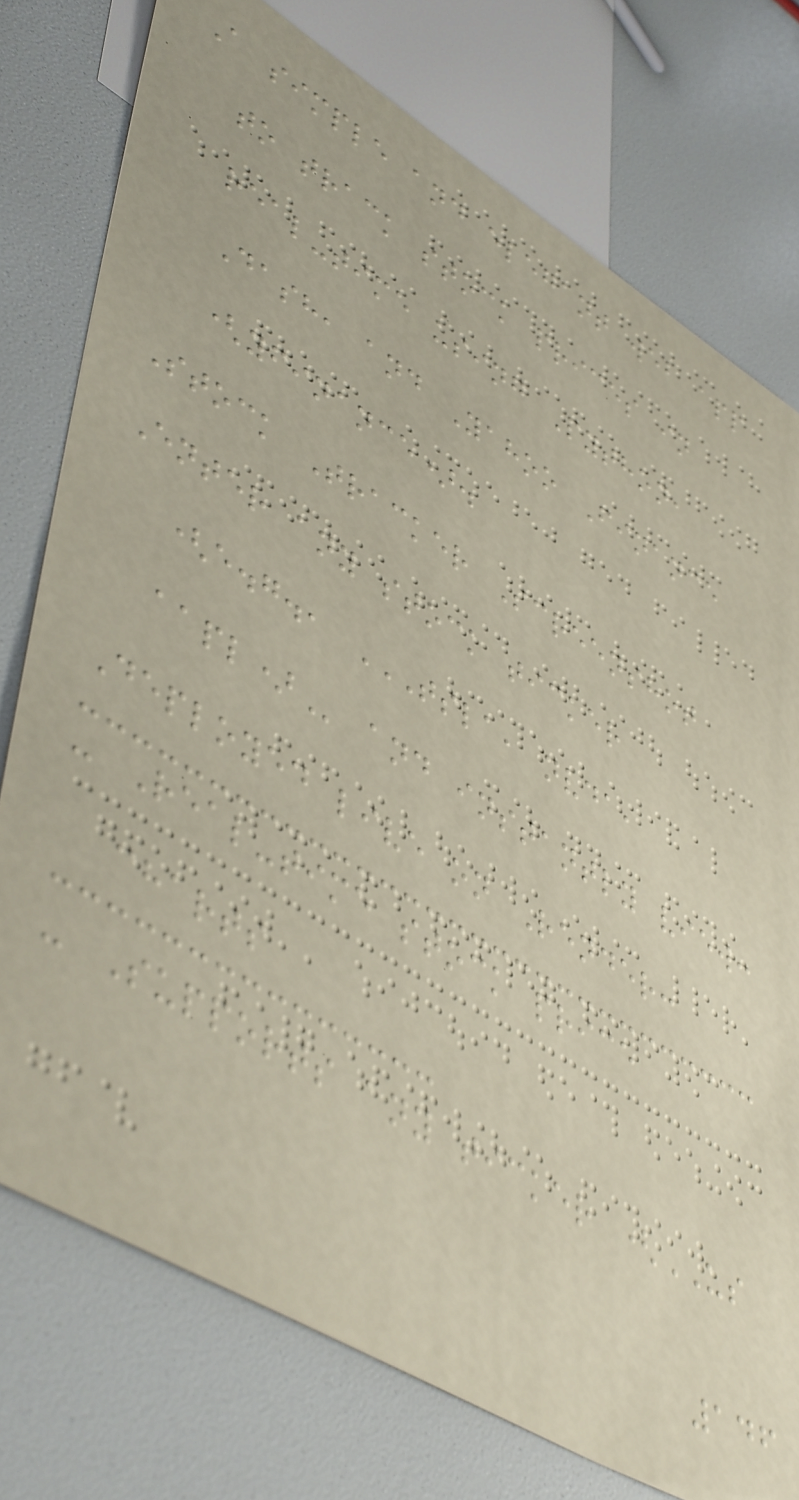A simple and elegant web app
to track stock prices in
real-time using Python,
Dash, and Yahoo Finance
(yfinance).
Stock Tracker Screenshot
Enter any stock ticker
(e.g., TSLA, NVDA,
AAPL) and instantly view:
Deployed live on Render:
- Real-time stock price
charts
- Supports any ticker (US
146
